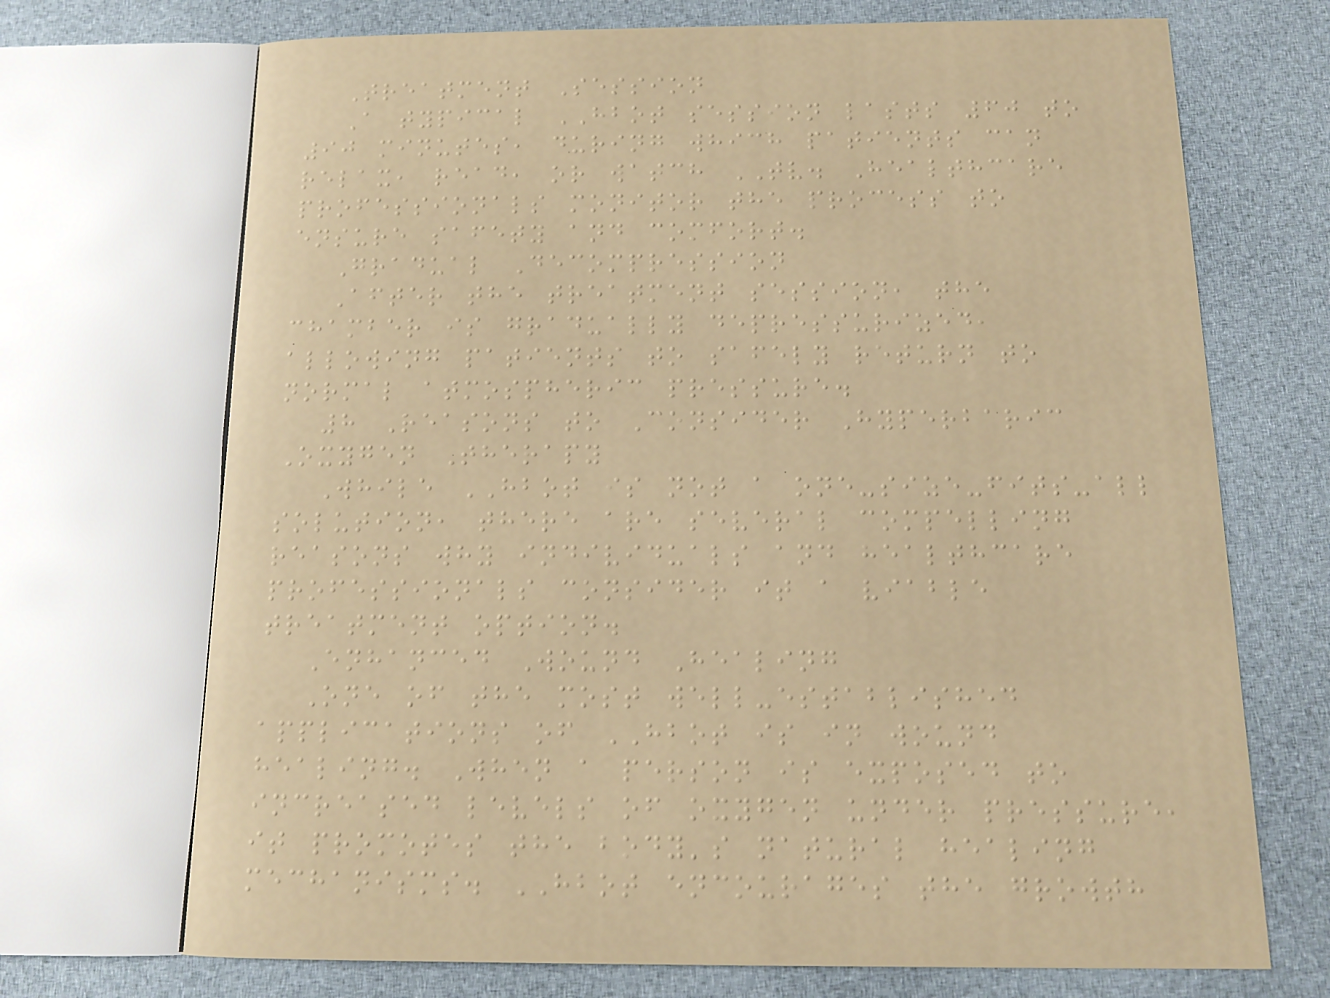Treatment Session
A typical HBOT session lasts 60 to
90 minutes, during which patients can
relax, read, or watch TV. Healthcare
professionals monitor the process to
ensure safety and comfort.
Gradual Decompression
After the treatment session, the
chamber is gradually depressurized,
allowing patients to safely return to
normal atmospheric pressure.
8 Reasons to Consider Hyperbaric
Oxygen Therapy
While HBOT is not a one-size-fits-all
solution, there are several compelling
reasons why individuals and healthcare
professionals consider it a viable
treatment option.
Enhanced Wound Healing
One of the most well-established
applications of HBOT is in wound
healing. When a person is exposed to
increased levels of oxygen under pressure,
it promotes the body's natural healing
mechanisms. HBOT encourages the growth
